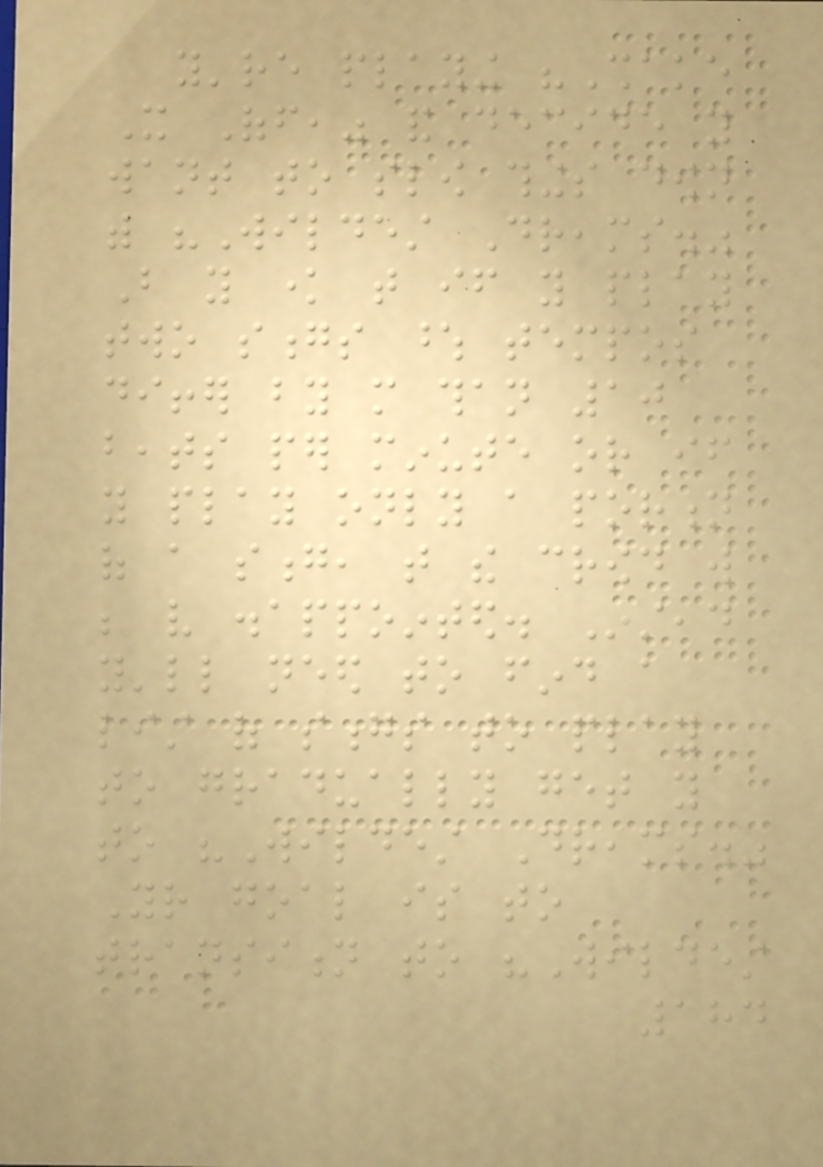you're playing "Shake
It Off," and decide you
want to slow things down
with "Wildest Dreams."
But you know that if you play
two songs whose tempos
differ by more than 10
beats per minute or if
you play only a portion
of a song, that the crowd will
be very disappointed. Instead
you'll need to find a
list of songs to play
to gradually get you
to "Wildest Dreams."
Your goal is to
transition to "Wildest
184
